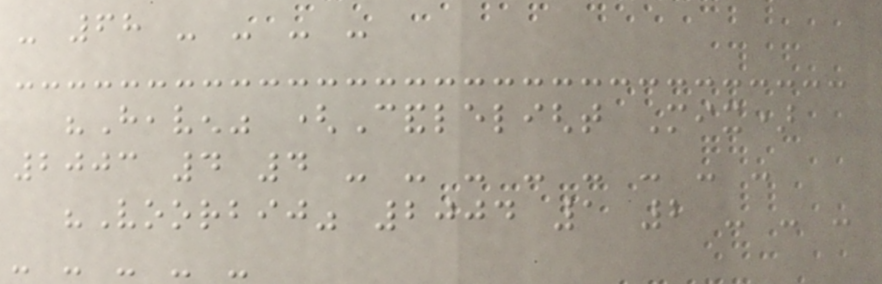- 68 - - - -
"Heaven" (Candlelight Mix)
2003 4 4 - - - - - - - -
"Voorbij" 2004 1 2 - - -
- - - - -
